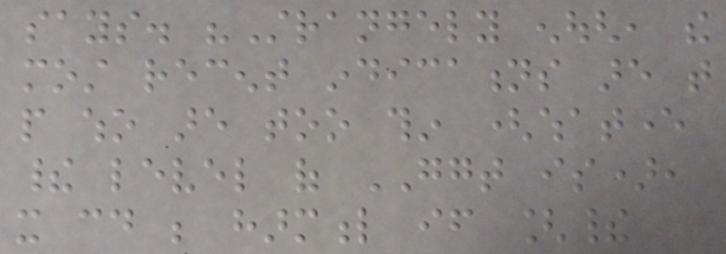says. "Strangely enough, the
most recent indications are that
people who are too thin (whatever
their level of GGT is),
it could be harmful if [their
